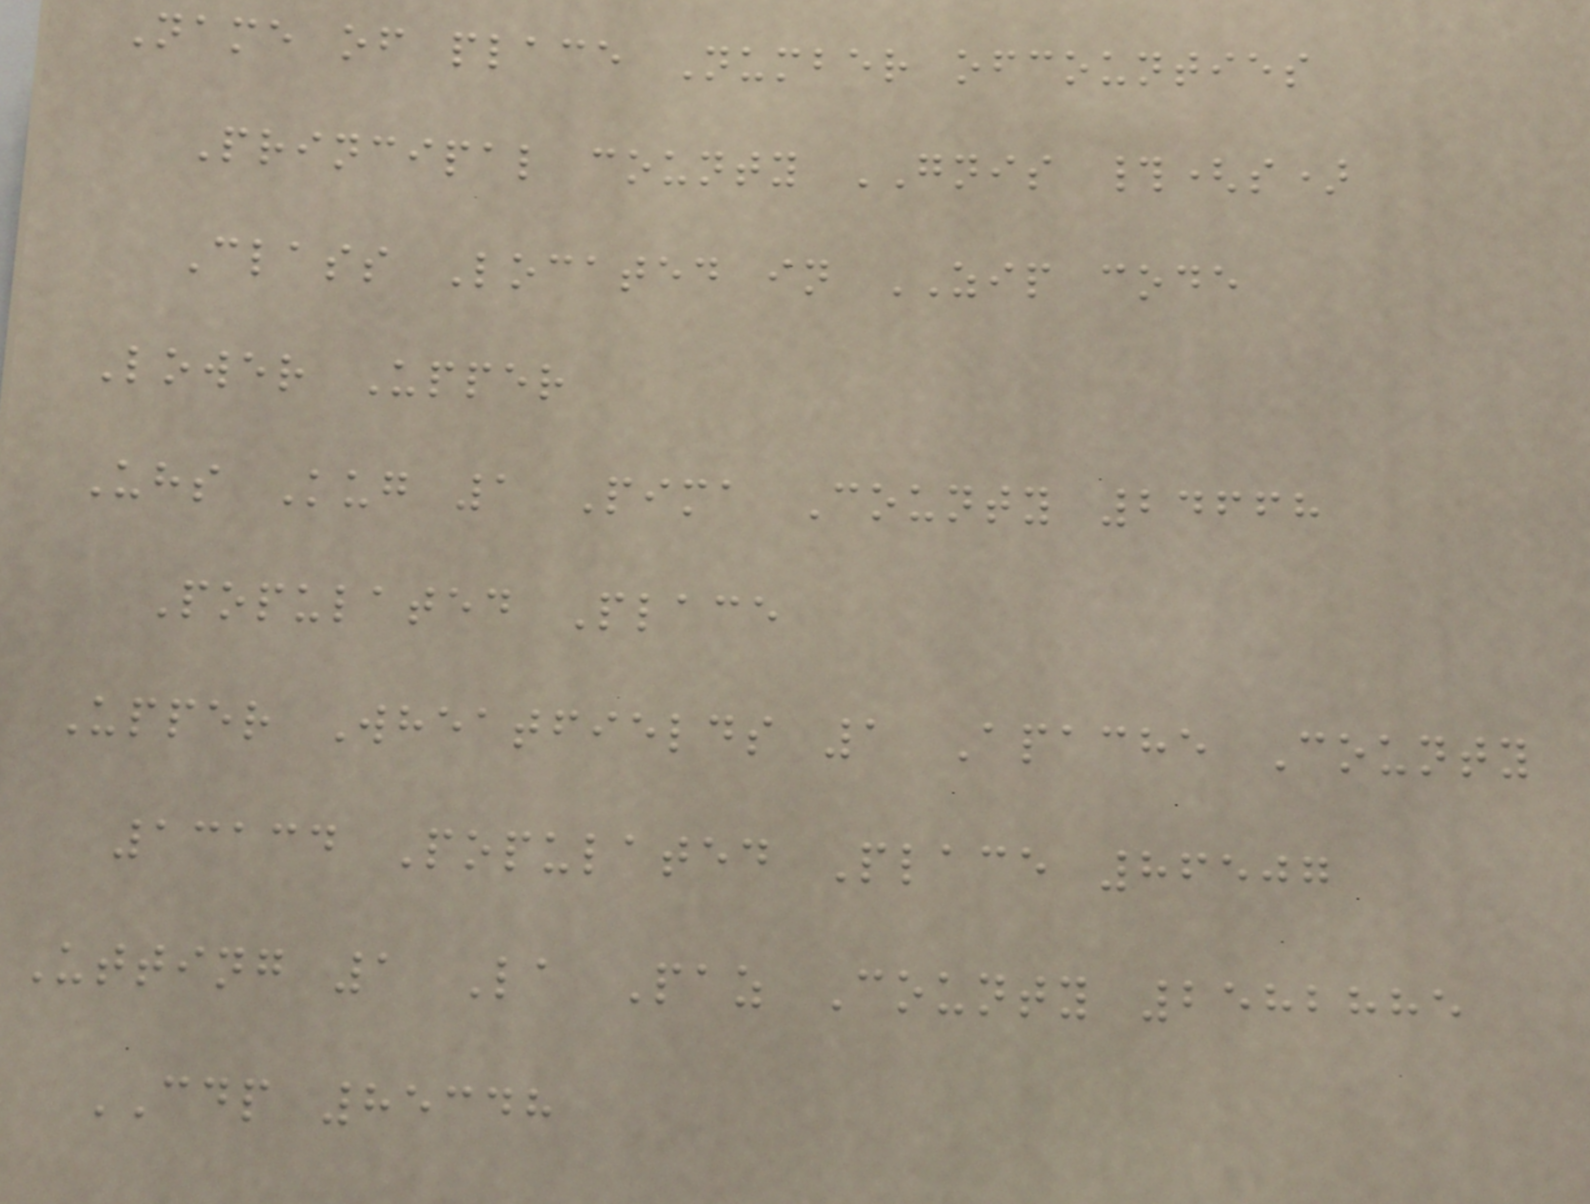Name of place Number ofcounties
Principal county GNIS #(s)
Class Located in ZIP code
Lower Upper
Uhs Kug 1 Pima County 24668
Populated Place
Upper Wheatfields 1 Apache County
13134 Populated Place 86507
Utting 1 La Paz County 2582885
CDP 85348
